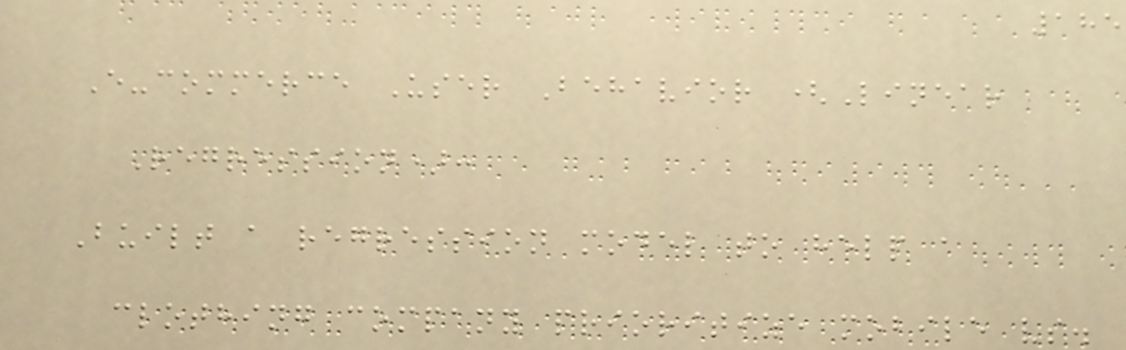185
E-commerce User Behavior (Linear
Regression):
Built a regression model to help a
clothing company prioritize mobile vs.
